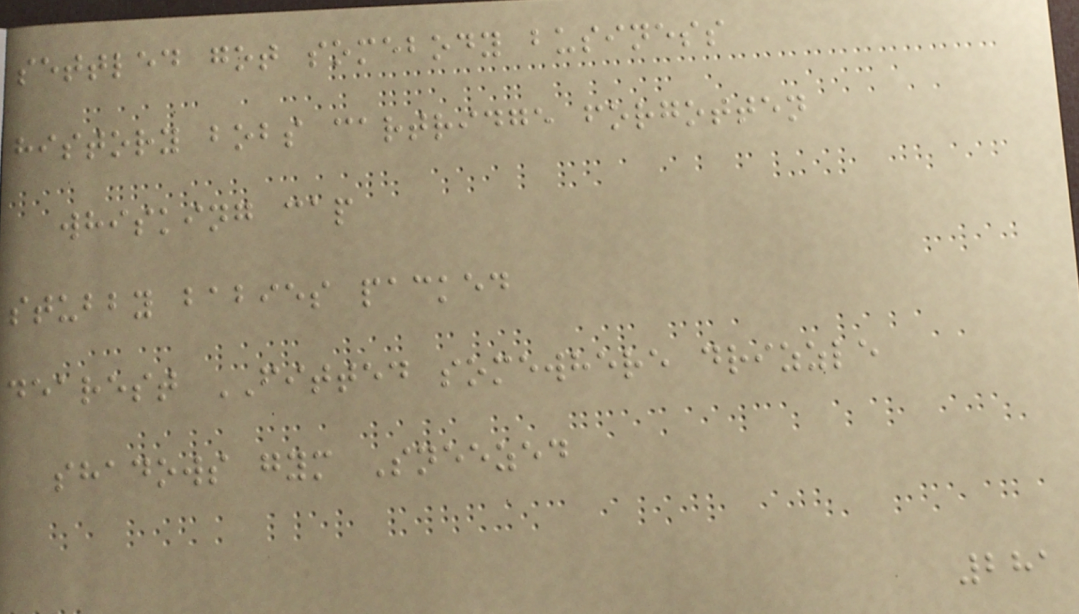settled got somebody business
history bobs cartridge forgotten
whisking cap
stubby babies packed
dearest FITTED somewhere drizzle
shadows gym Sneezed
281
